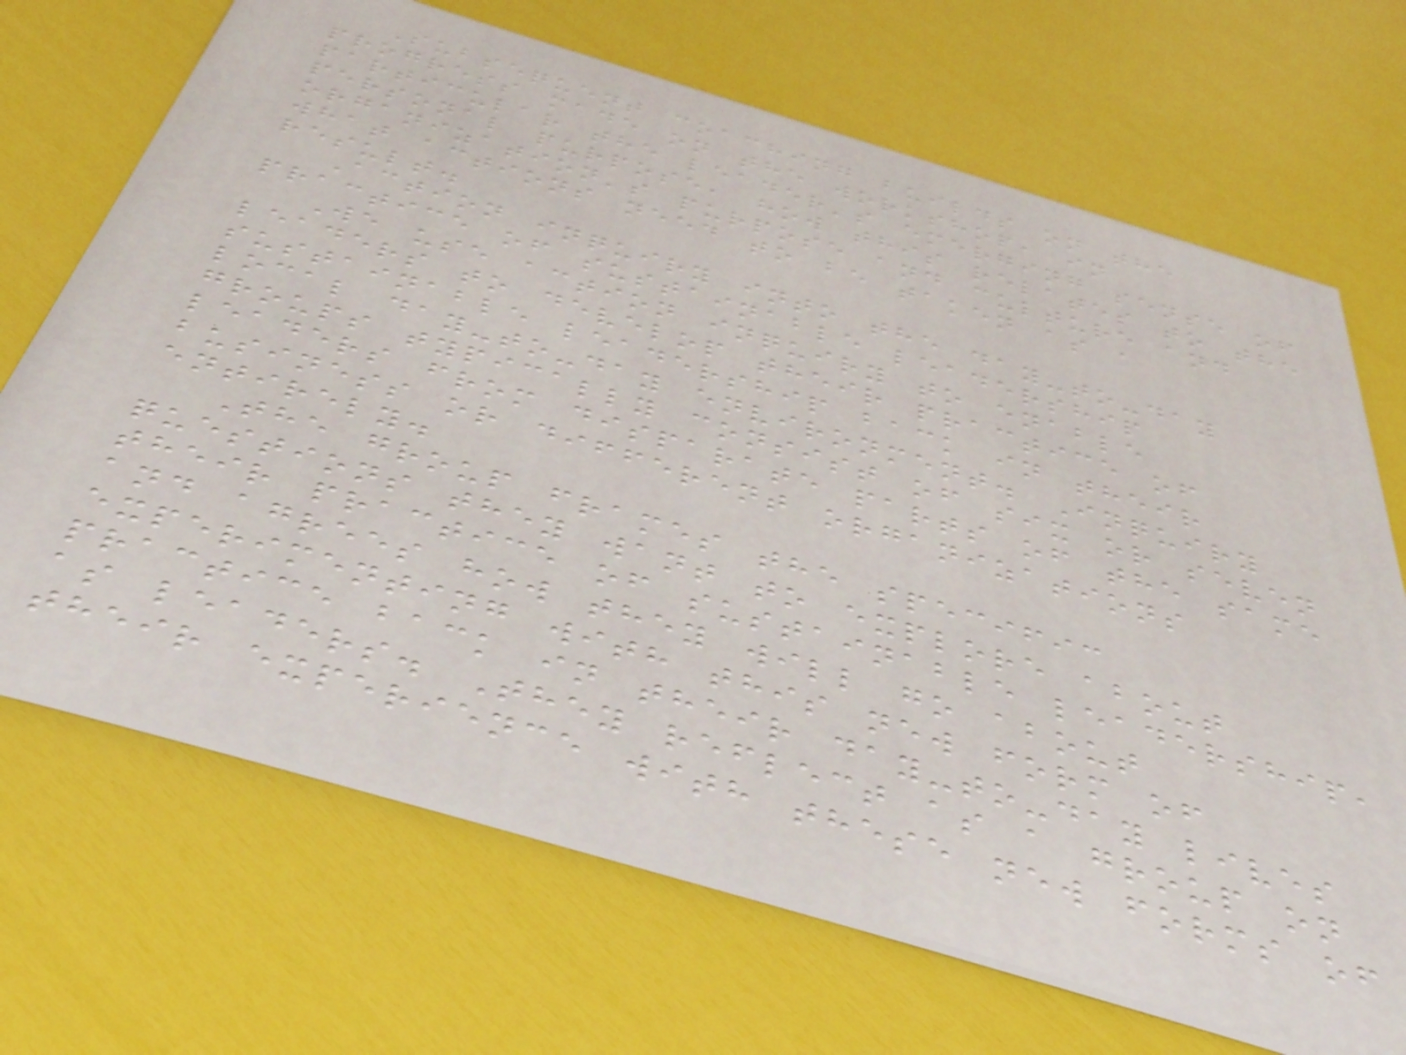Subsequent coaching builds on the
progress made on the workshop, in
particular the leader's emerging sense of
personal purpose, how this relates to the
organization's purpose and culture and
what actions need to be taken as a
result.
Action inquiry into the day-to-day
practice of sustainable leadership
We use action inquiry to enable
leaders to develop their practice of
sustainable leadership back in their
local day-to-day environment. Inquiry
groups typically consist of six or seven
leaders from disparate parts of the same
business or different organizations
entirely.
The group frames the specific
questions they want to explore about
their practice of sustainable leadership,
and agrees how they will go about
experimenting with this new form of
practice back in their day-to-day lives
as leaders. They reflect as a group on
their experience with these new forms of
